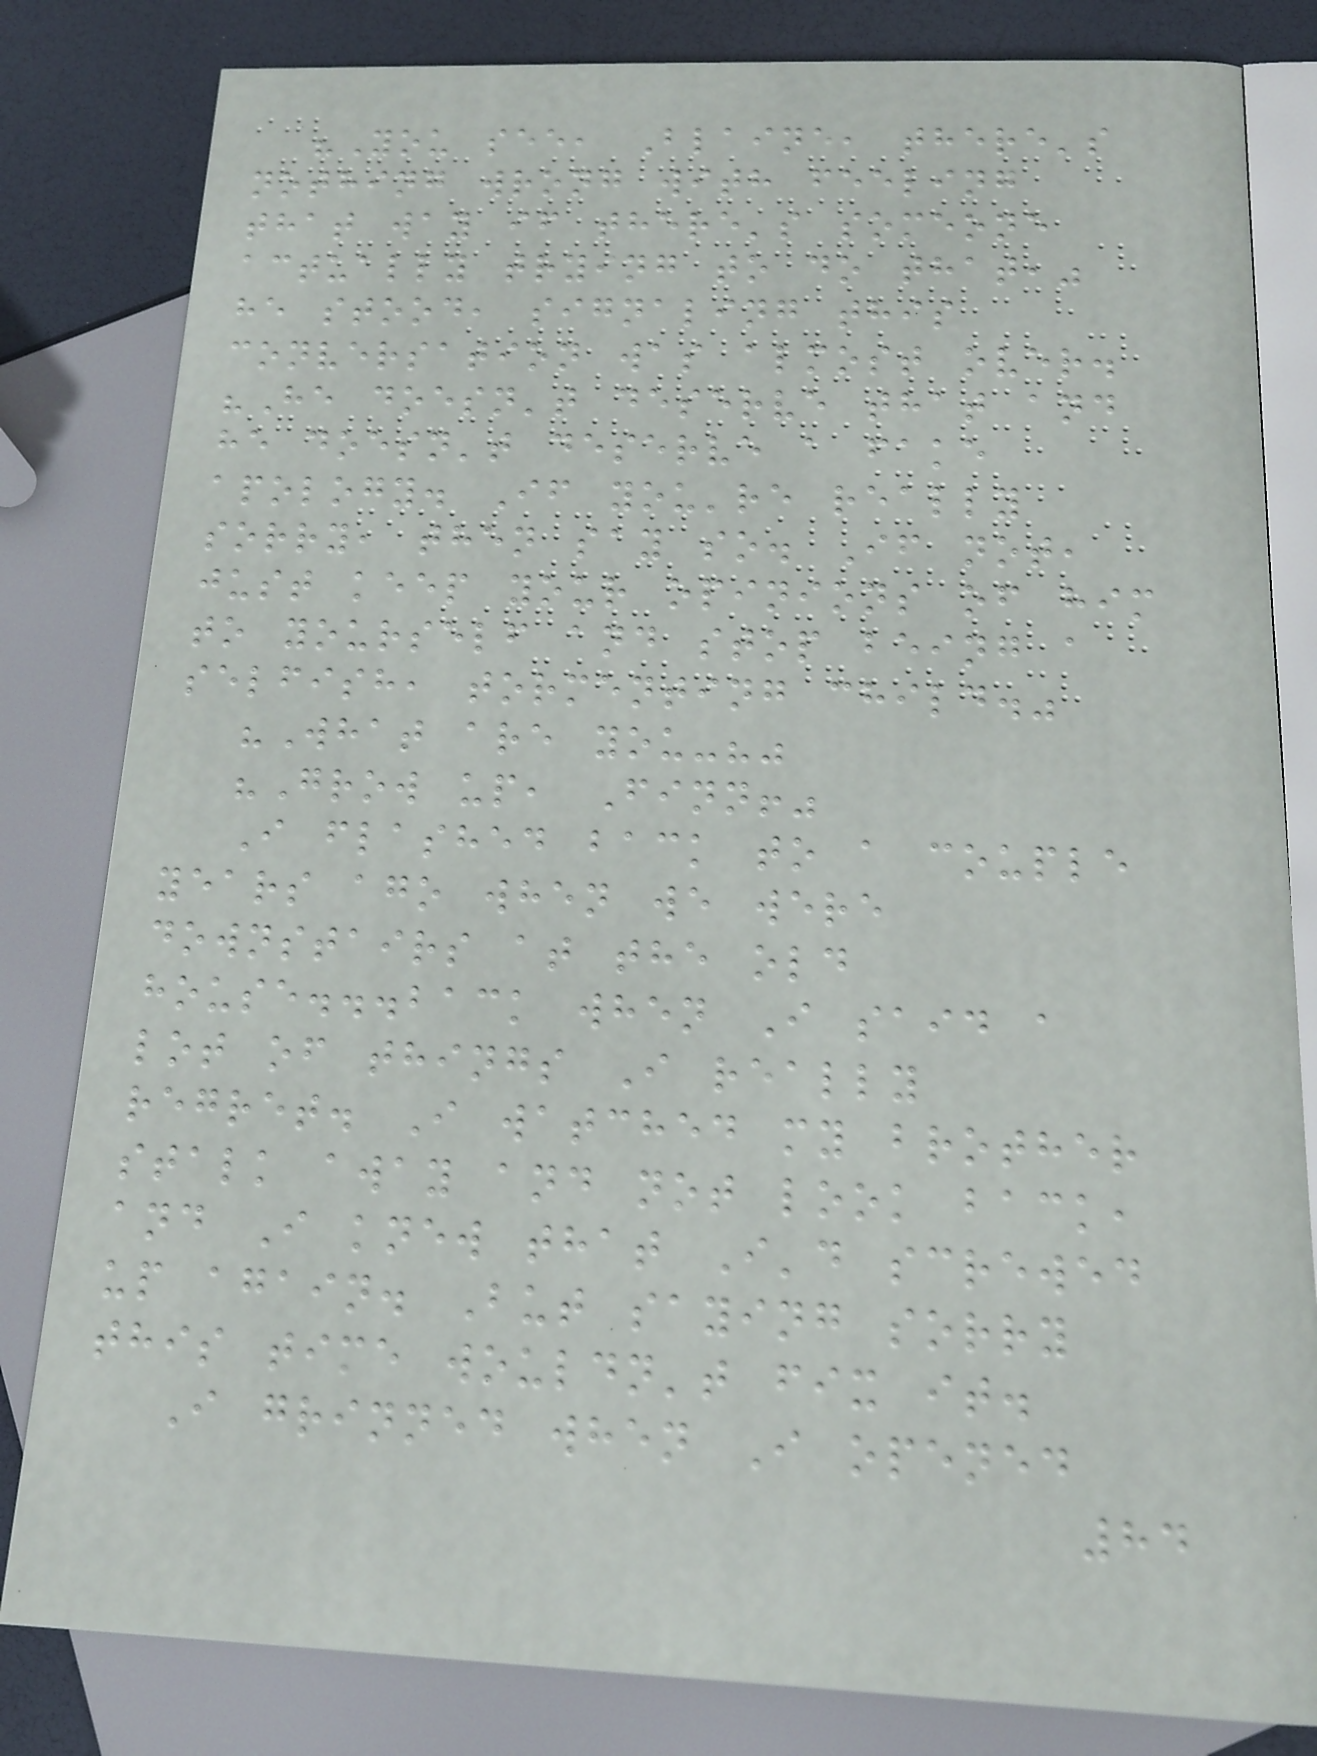"You see, Blaine, there's
nothing wrong with feeling
that way if there's someone
actually trying to do that,"
he stood, signaling this
conversation was almost over.
"He doesn't deserve that and
he doesn't deserve a fake
apology. If you're really
sorry, then say so. If not,
just keep your opinions of him
to yourself and stop being a
selfish, tormenting child."
"What are you-?"
"Grow up, Finn!"
I flashed back to a couple
years ago when we were
downstairs at the old
house...back when I said a
lot of things I really
regret. I watched my brother
stalk away and not look back,
and I knew that I'd screwed
up again. But saying sorry
this time wouldn't fix it.
I grinned when I opened
84
